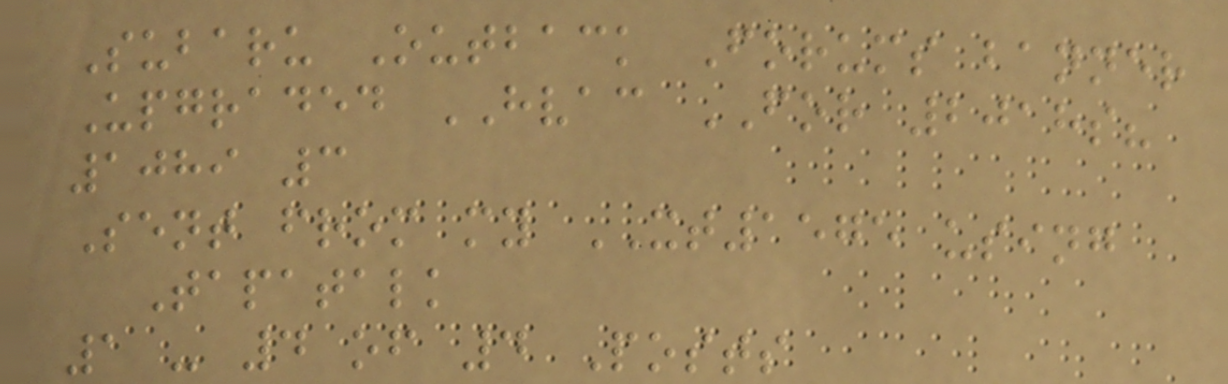Subaru Outback Forums banner
Upgraded HVAC FOR 2018s?
1089 3
Sent from my XT1575 using
Tapatalk
1 - 4 of 4 Posts
